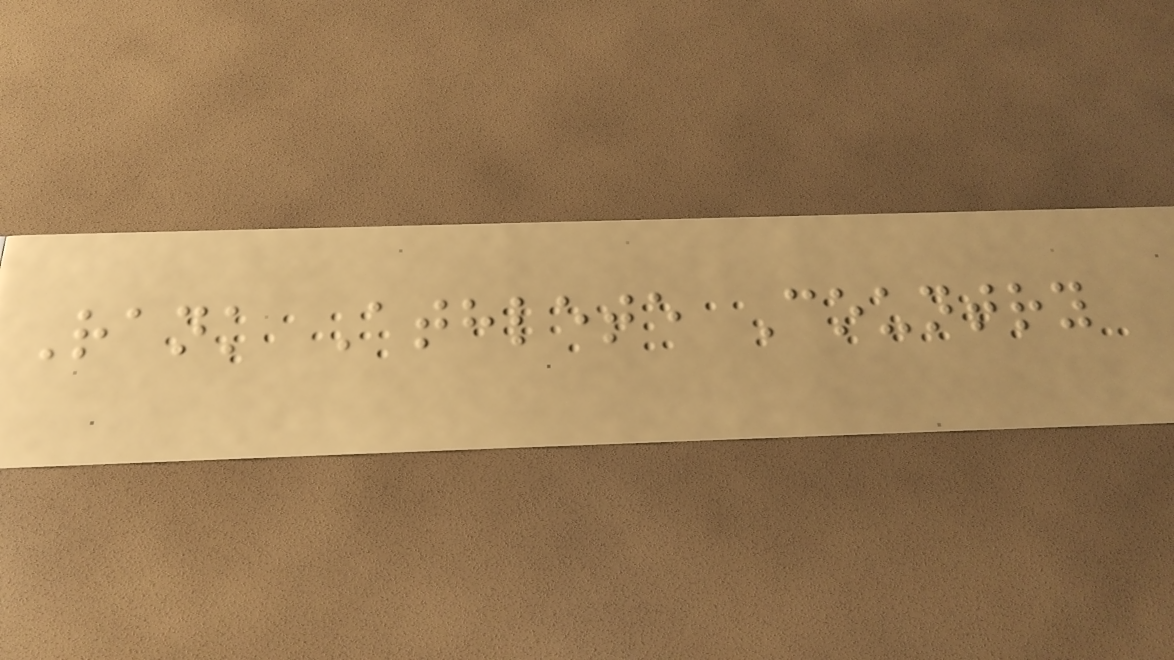Rank Athlete Country
